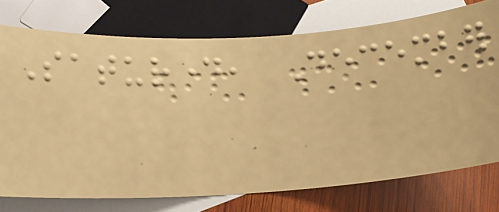Saturday, December
